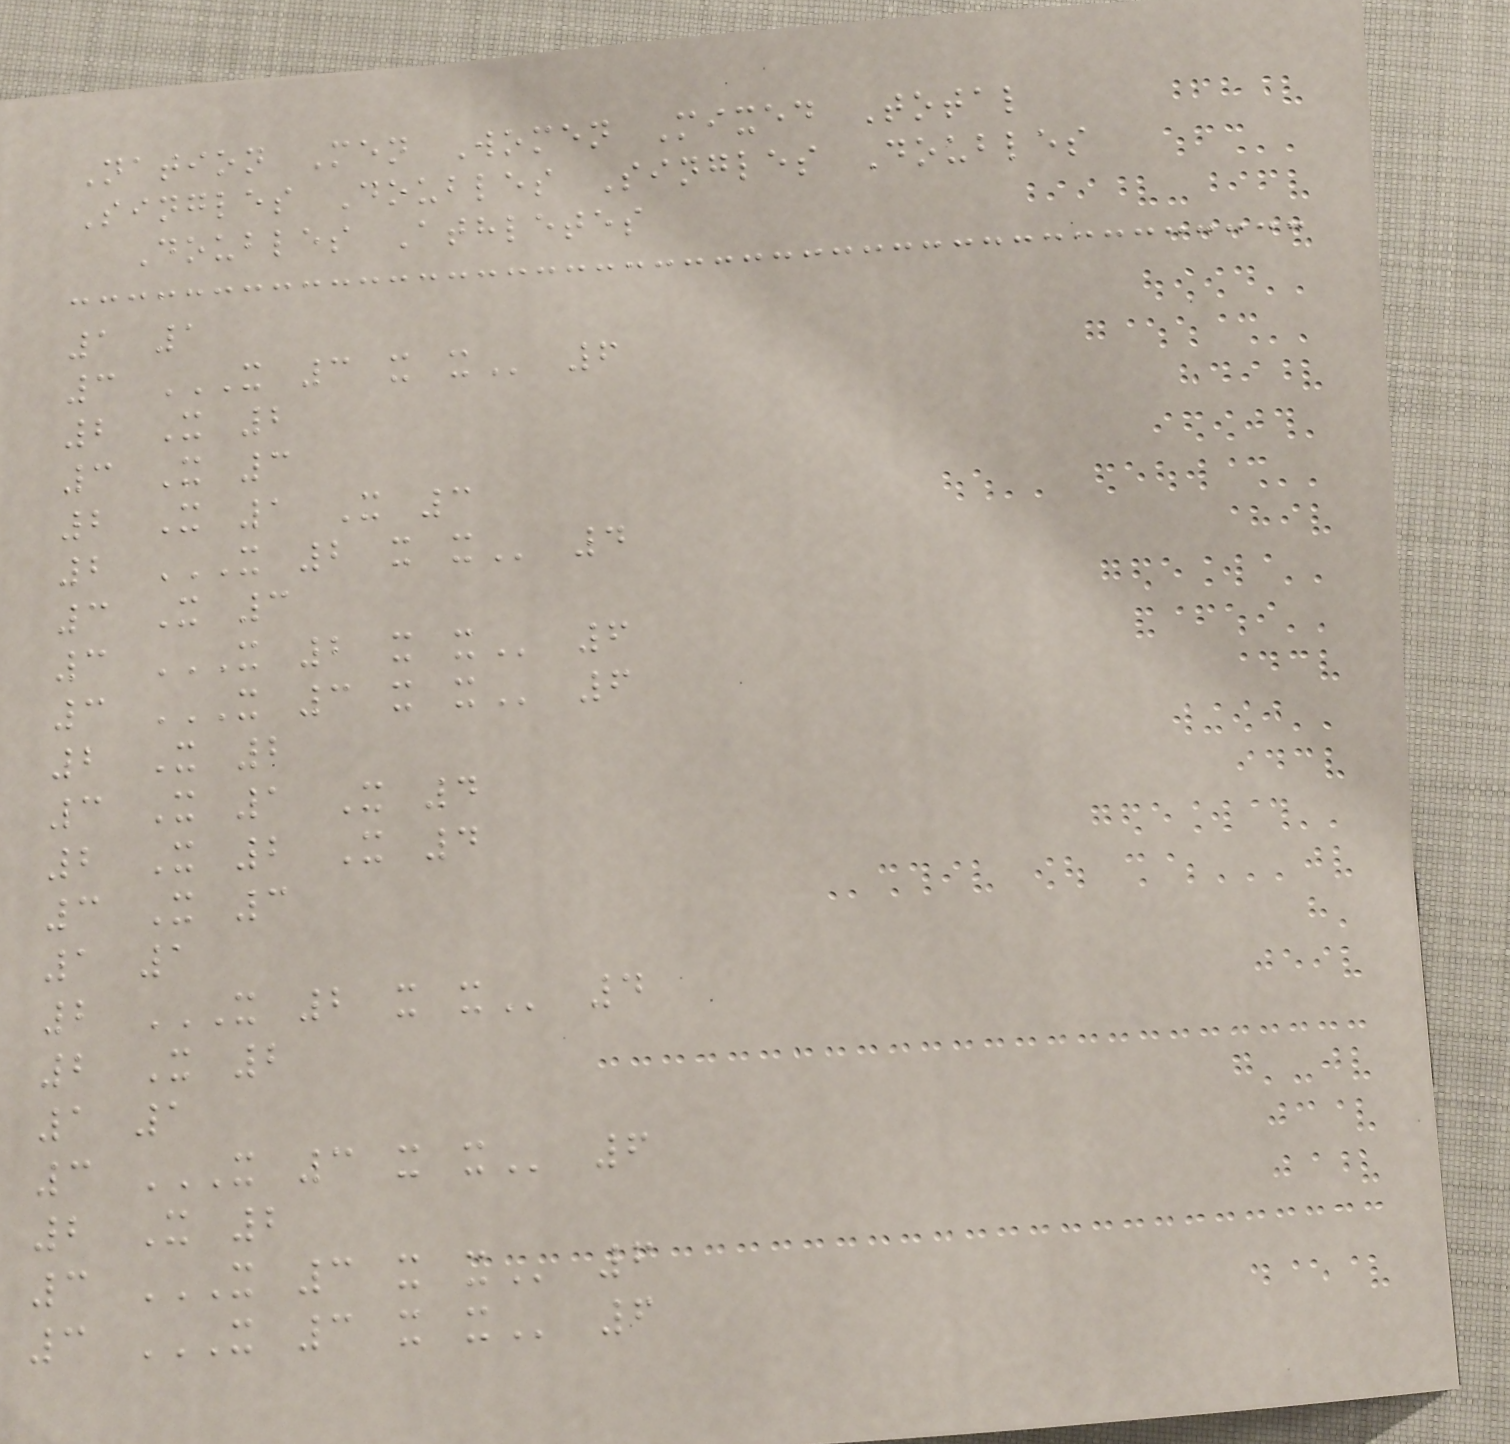Nation Men Women Mixed Total
Singles Doubles Singles Doubles
Doubles Athletes
1 1
3 X 3 X X 6
2 X 2
3 X 3
2 X 1 X 3
2 X 2 X X 4
3 X 3
3 X 2 X X 6
3 X 3 X X 6
2 X 2
3 X 1 X 4
2 X 2 X 4
3 X 3
1 1
2 X 2 X X 4
2 X 2
1 1
3 X 3 X X 6
2 X 2
3 X 3 X X 6
3 X 3 X X 6
